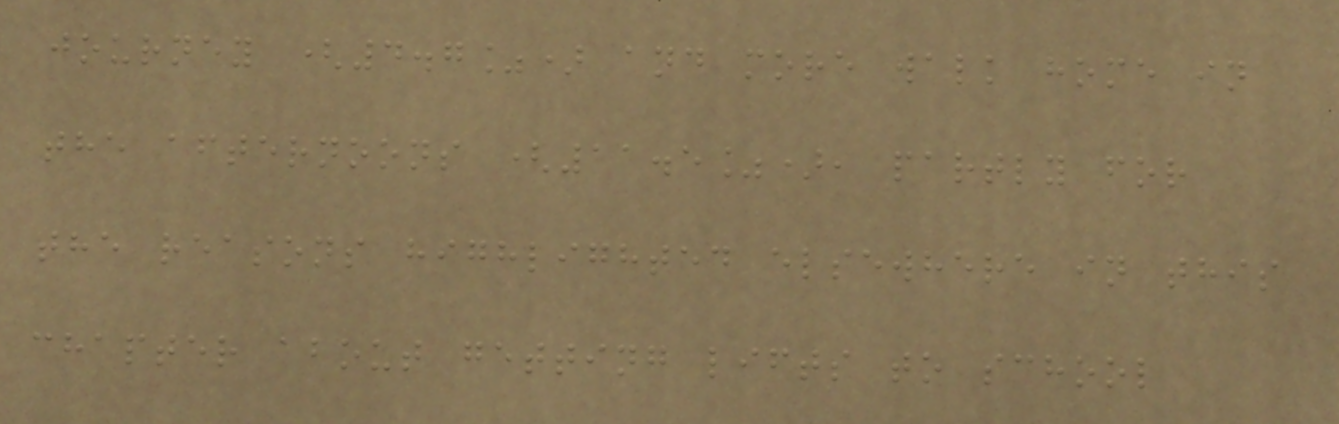journey (4.7%) and more walk home in
the afternoons (11.5%), partly for
the reasons highlighted elsewhere in this
chapter about getting lifts to school
